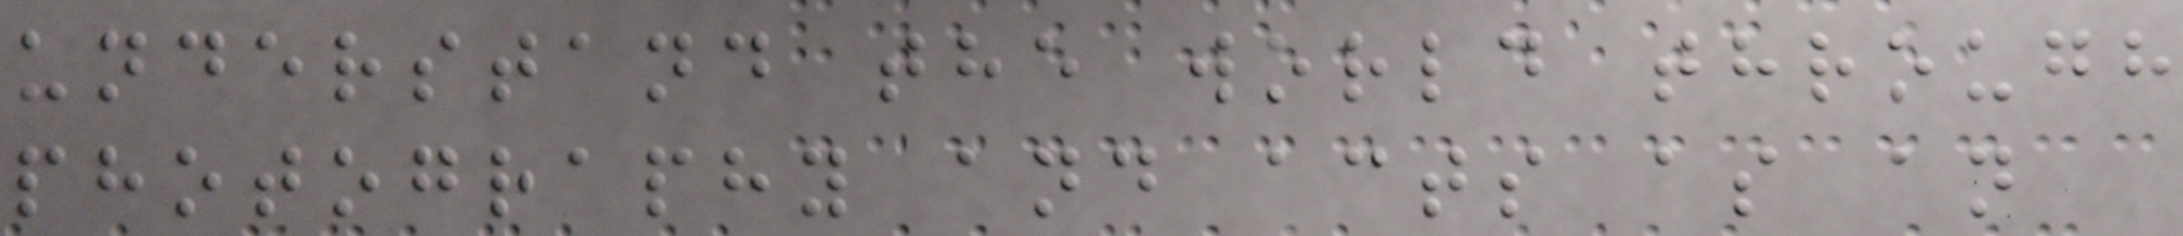understand the world through
photography and acts as an
